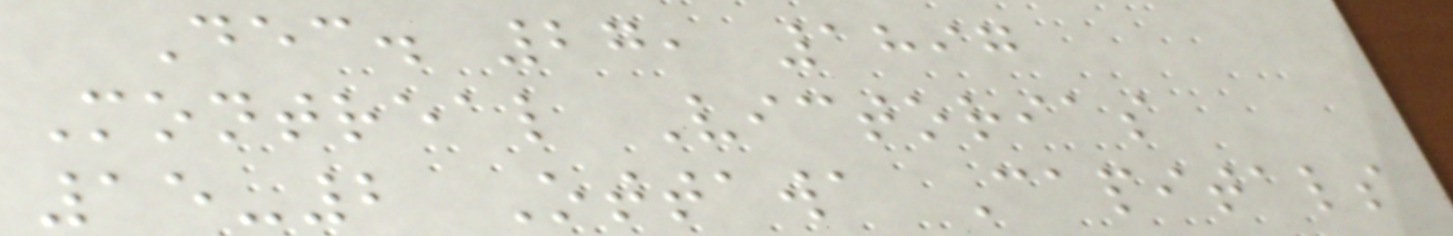Dec. 27, 1897
Montreal Victorias
15-2 Ottawa Capitals
